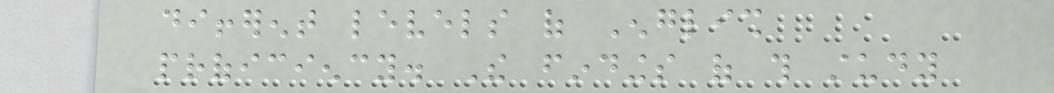different levels of English
proficiency. The findings of this study
